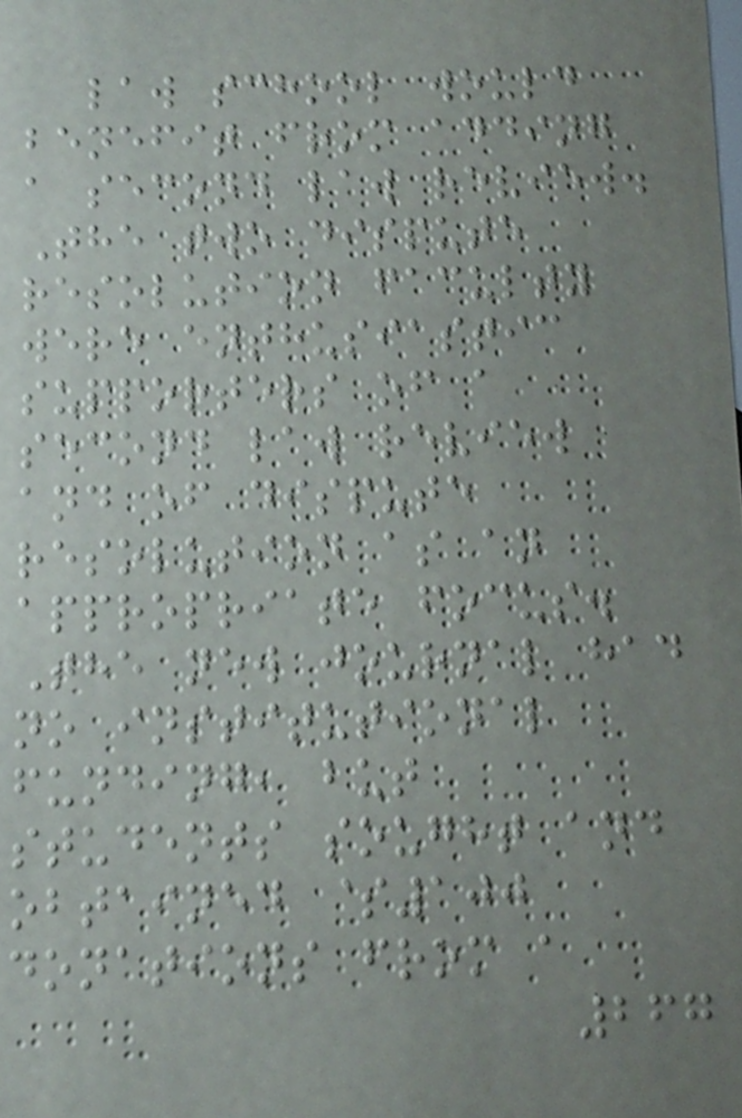law school would
benefit from adding
a second law review.
The two dispute
resolution faculty
were enthusiastic
supporters of a
second law review
and of dispute
resolution as an
appropriate focus.
The new journal had
no institutional
funding, but
students sought and
obtained $100
donations from a
267
